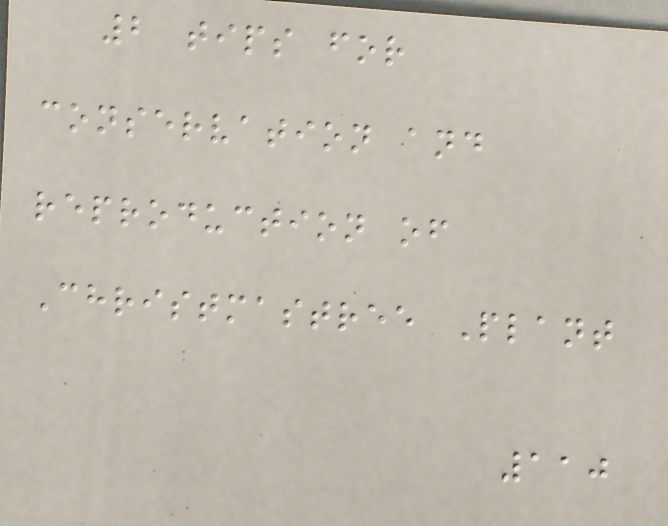2 tips for
conservation and
reproduction of
Christmastree Plant
110
